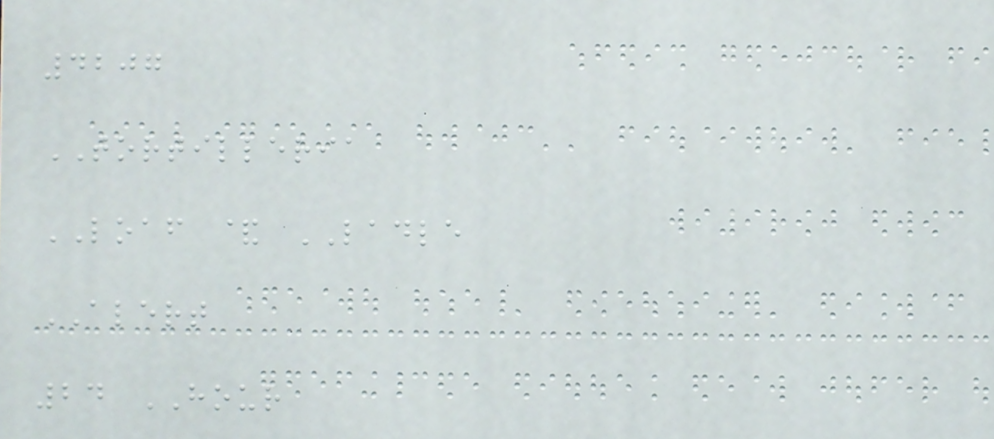4207
TORTILLERIA
LOAF & LADLE
ALERT
24 HOUR
